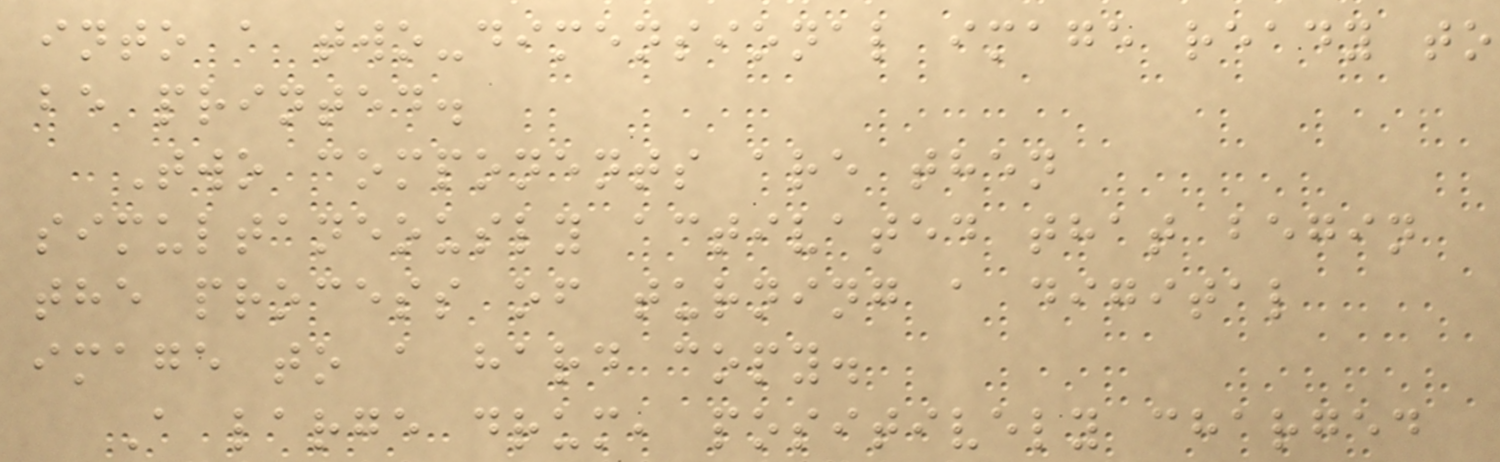into a two-dimensional image ready to
be printed.
Two components are then
simultaneously activated that begin
the process of turning a digital
image to a hard copy.
A large drum, positively charged
